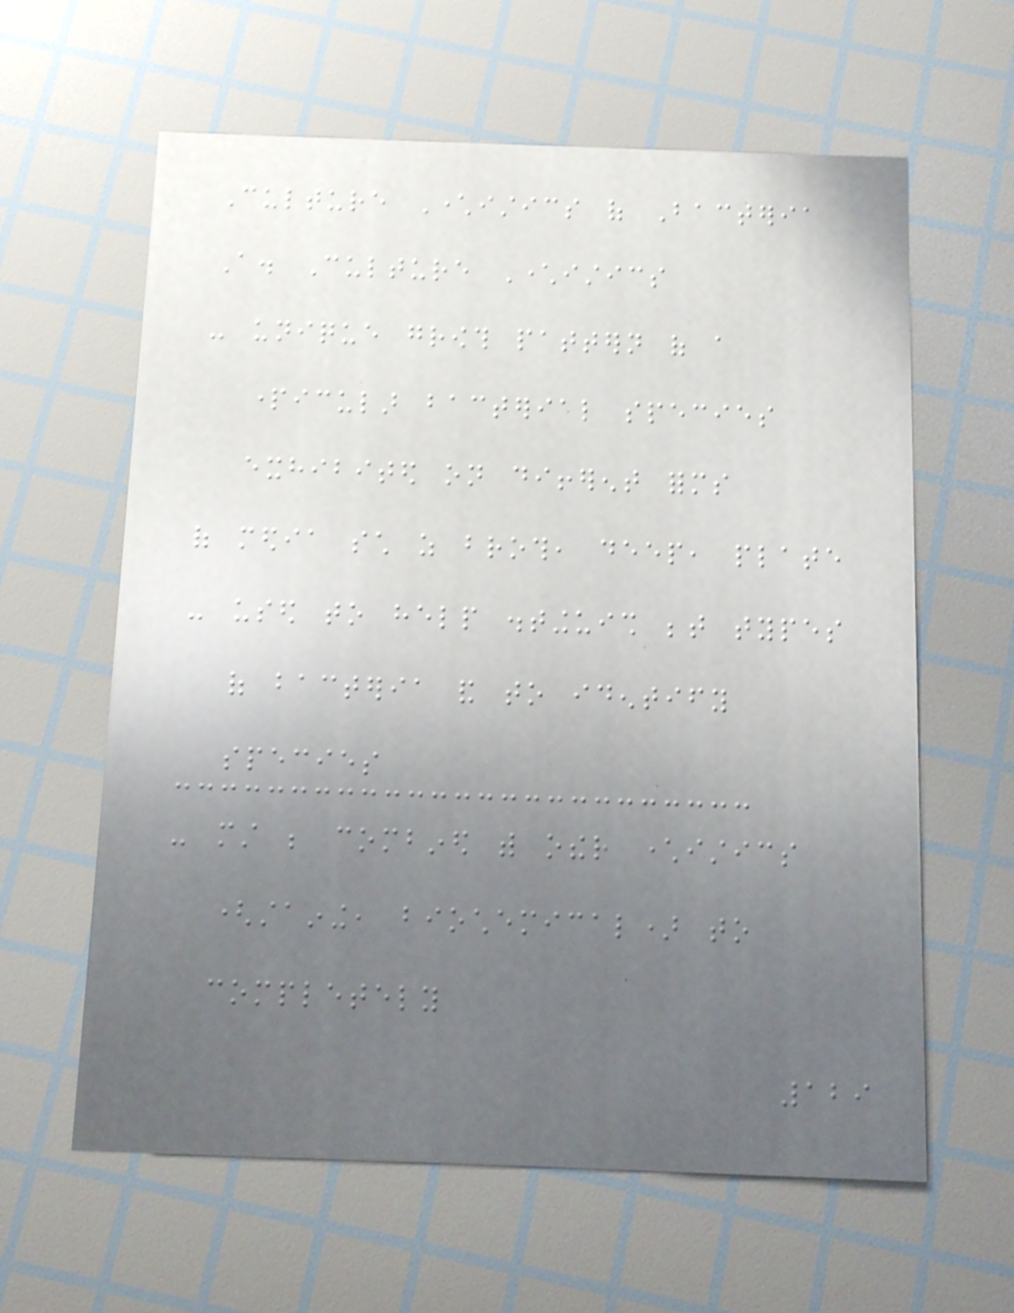Culture Characteristics of Bacteria
A. Culture Characteristics
- unique growth pattern of a
particular bacterial species
exhibited on different forms
of media such as broth, deep, plate
- used to help distinguish between types
of bacteria and to identify
species
- must be combined with other characteristics
(staining, biochemical) to
completely
129
